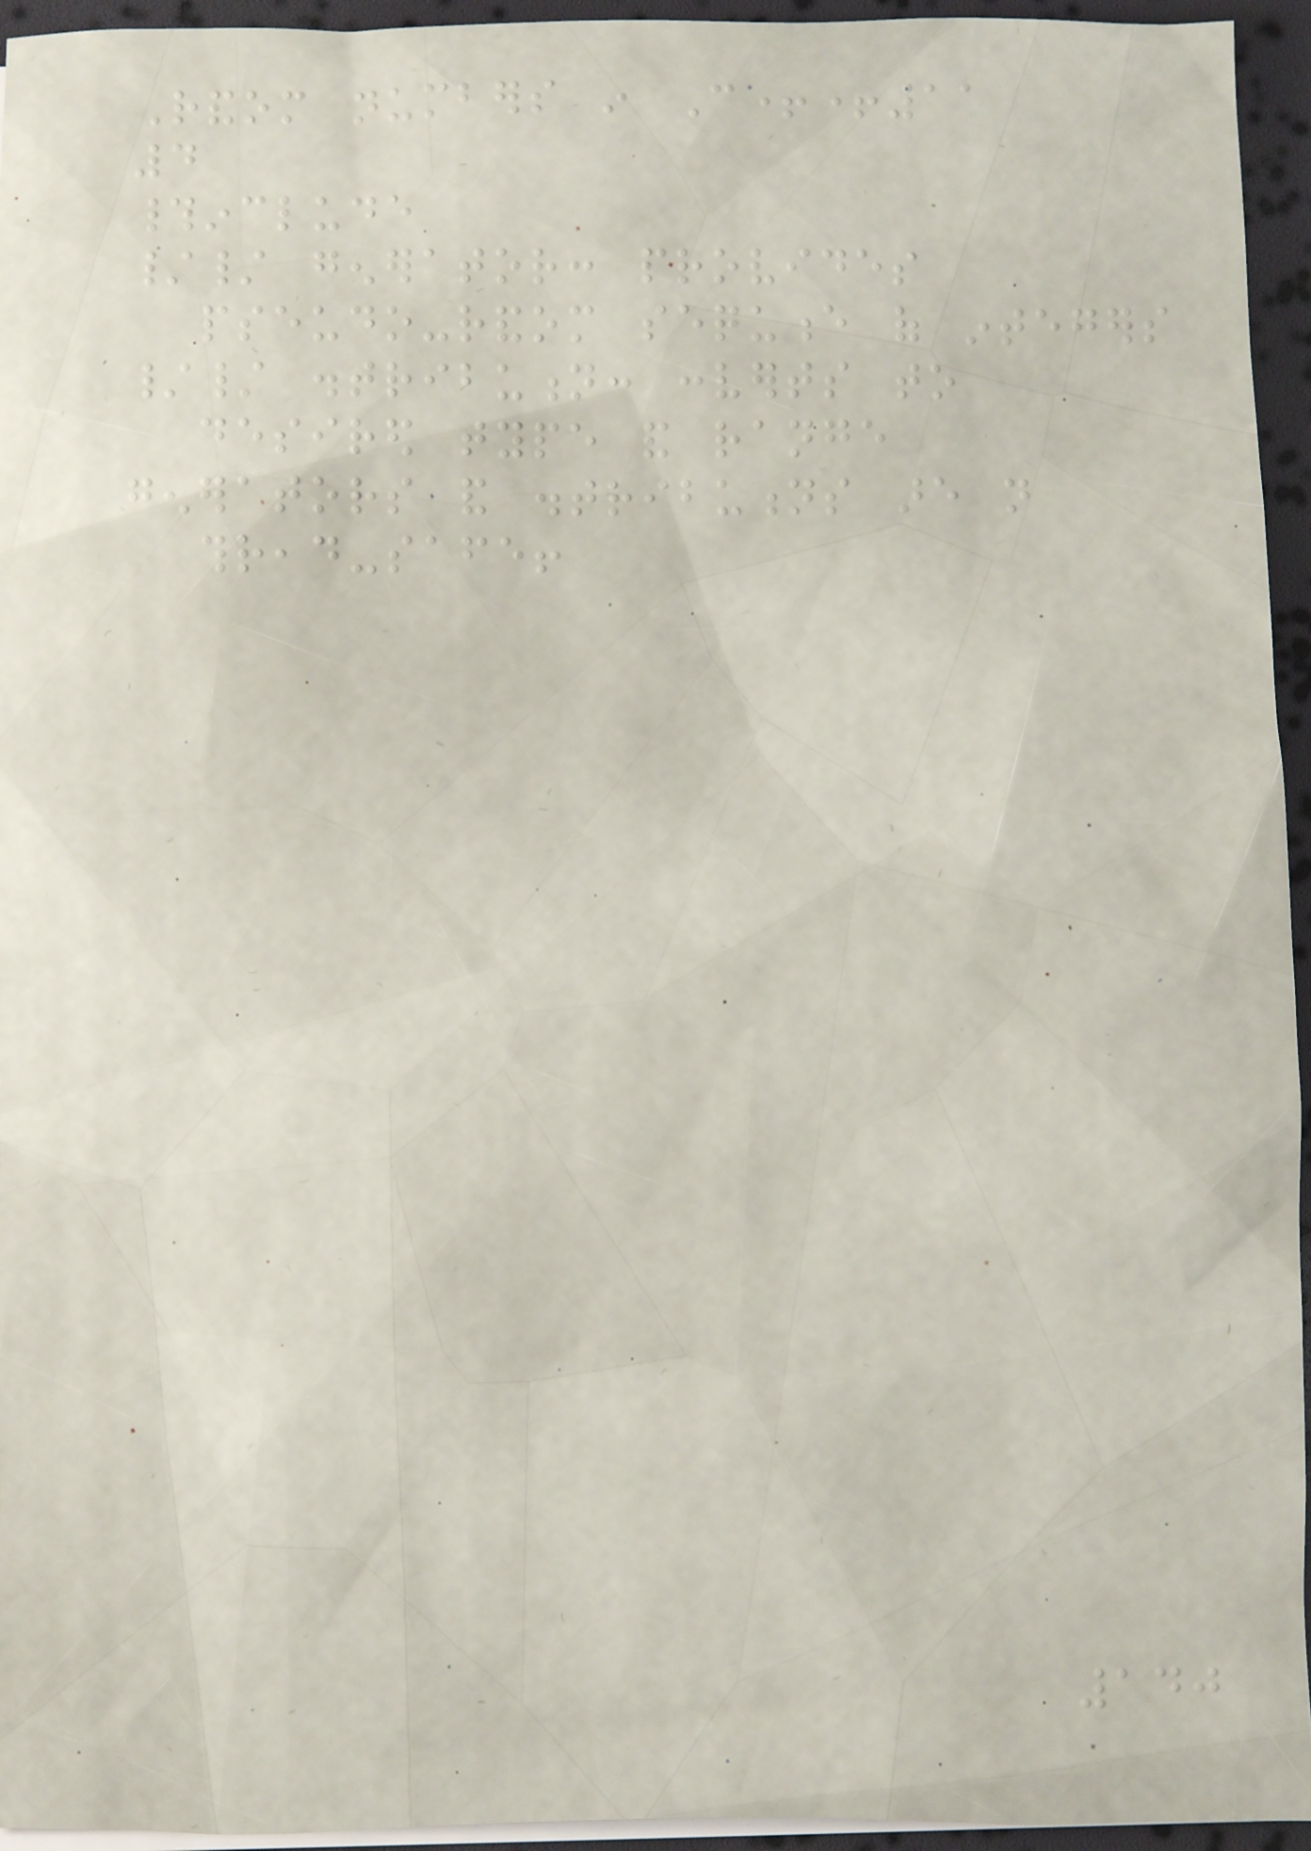Random numbers in C++11
4
#include
// generator: provides
pseudo-random sequence of integers
// distribution: converts to
desired type and range
generators and distributions are not
thread-safe!
140
